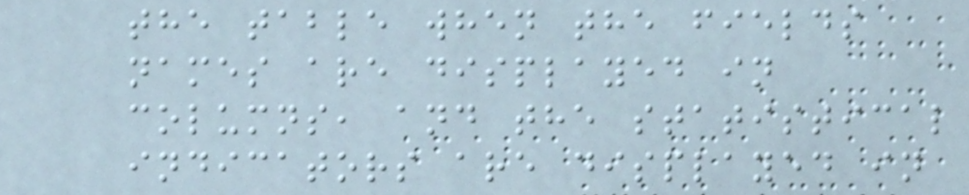the table when the fields
names are displayed in
columns, and the statistical
indicators are displayed in
